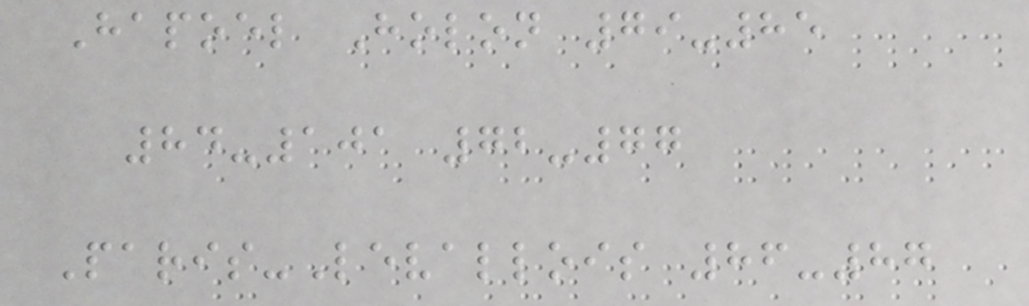Hapoel Holon 79-85
84-101 72-77
Paris-Levallois 86-87
